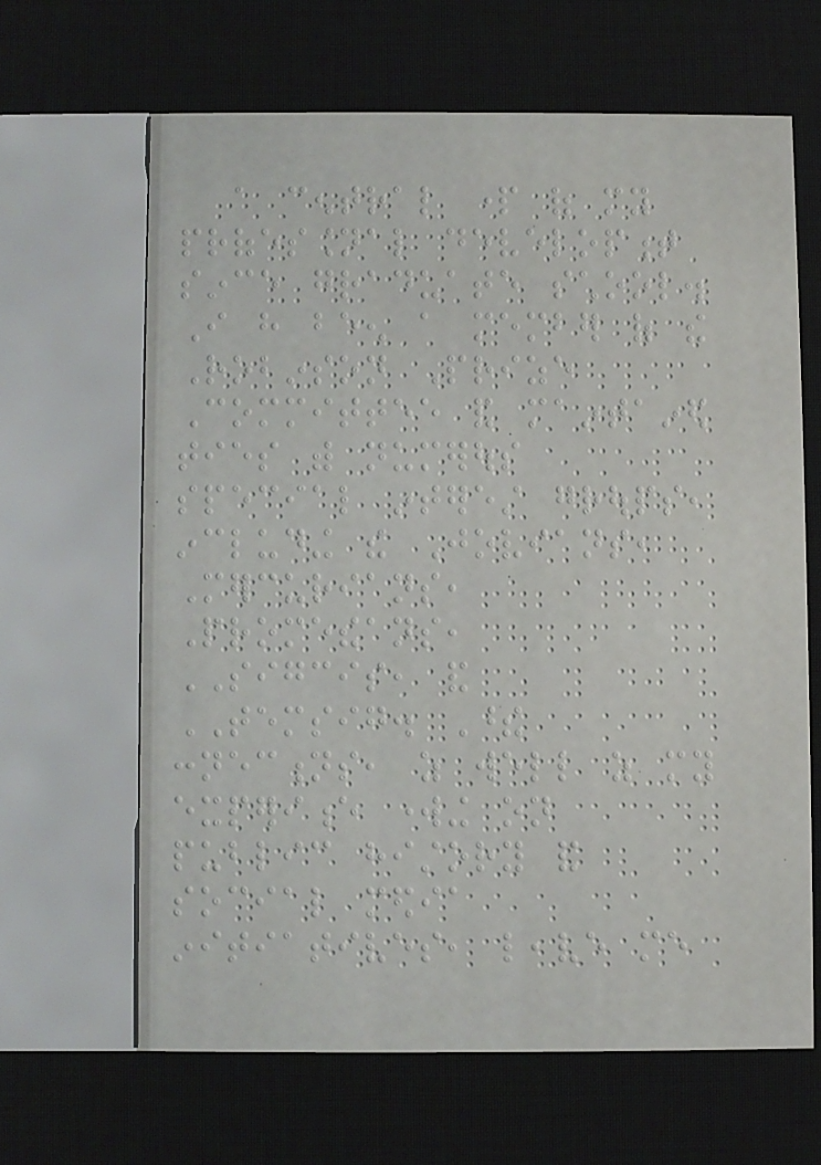a central part of my
professional development
since graduate school.
I have been a member of the
Robinson Prize
Committee and maintained
ties with numerous
special interest groups,
including the Jovians,
Mercurians,
Prometheans,
SIGCIS, and
TEMSIG. These
connections, as well as my
experience working on
public history and
social media
initiatives, leave me
